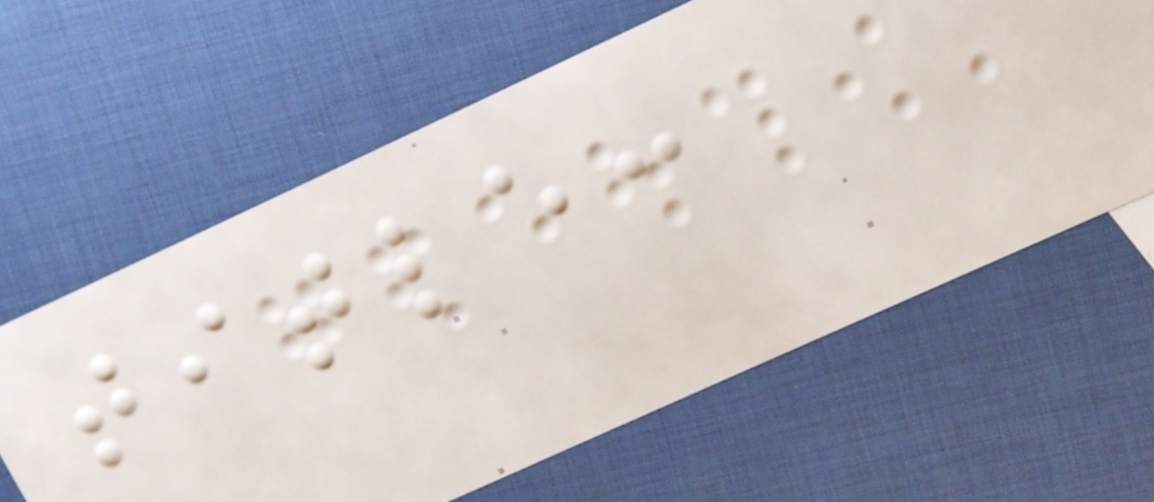title:
